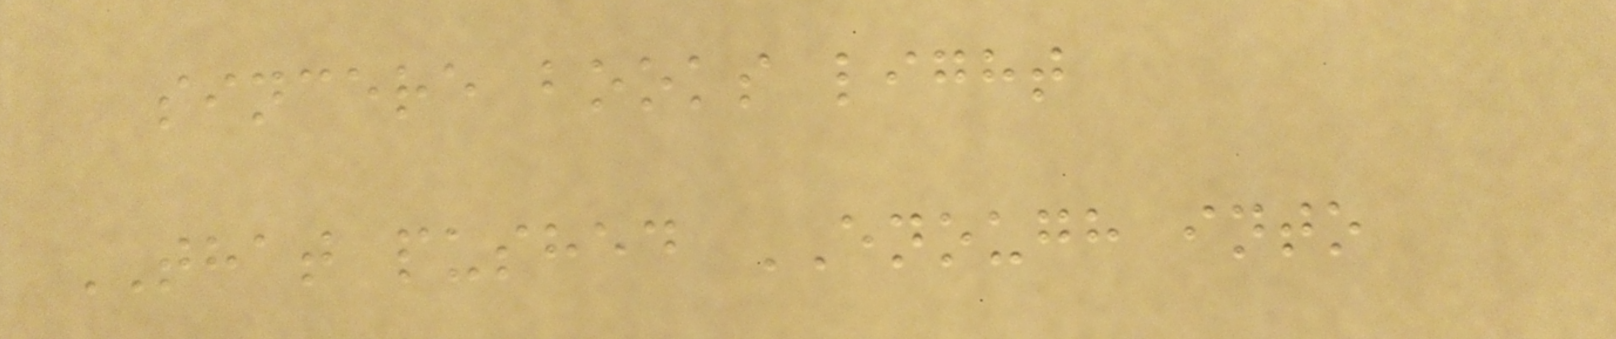sincere books light
THAT pushed ENOUGH into
